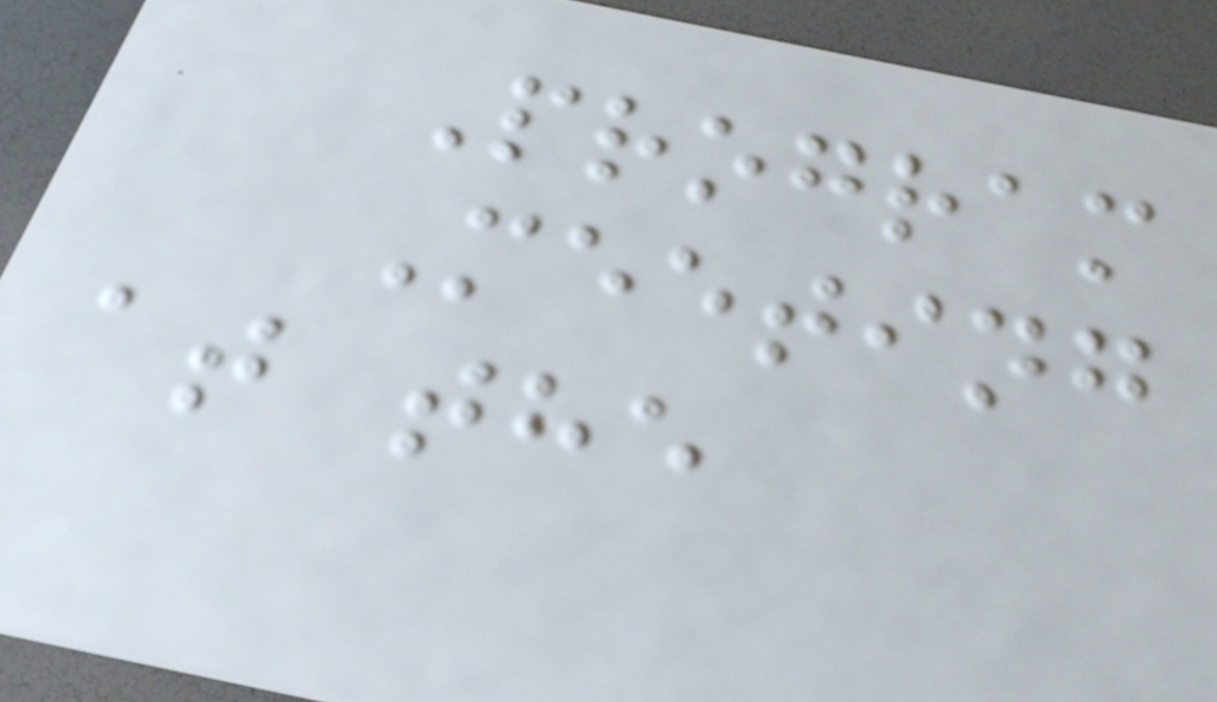Program
Meeting
at the
